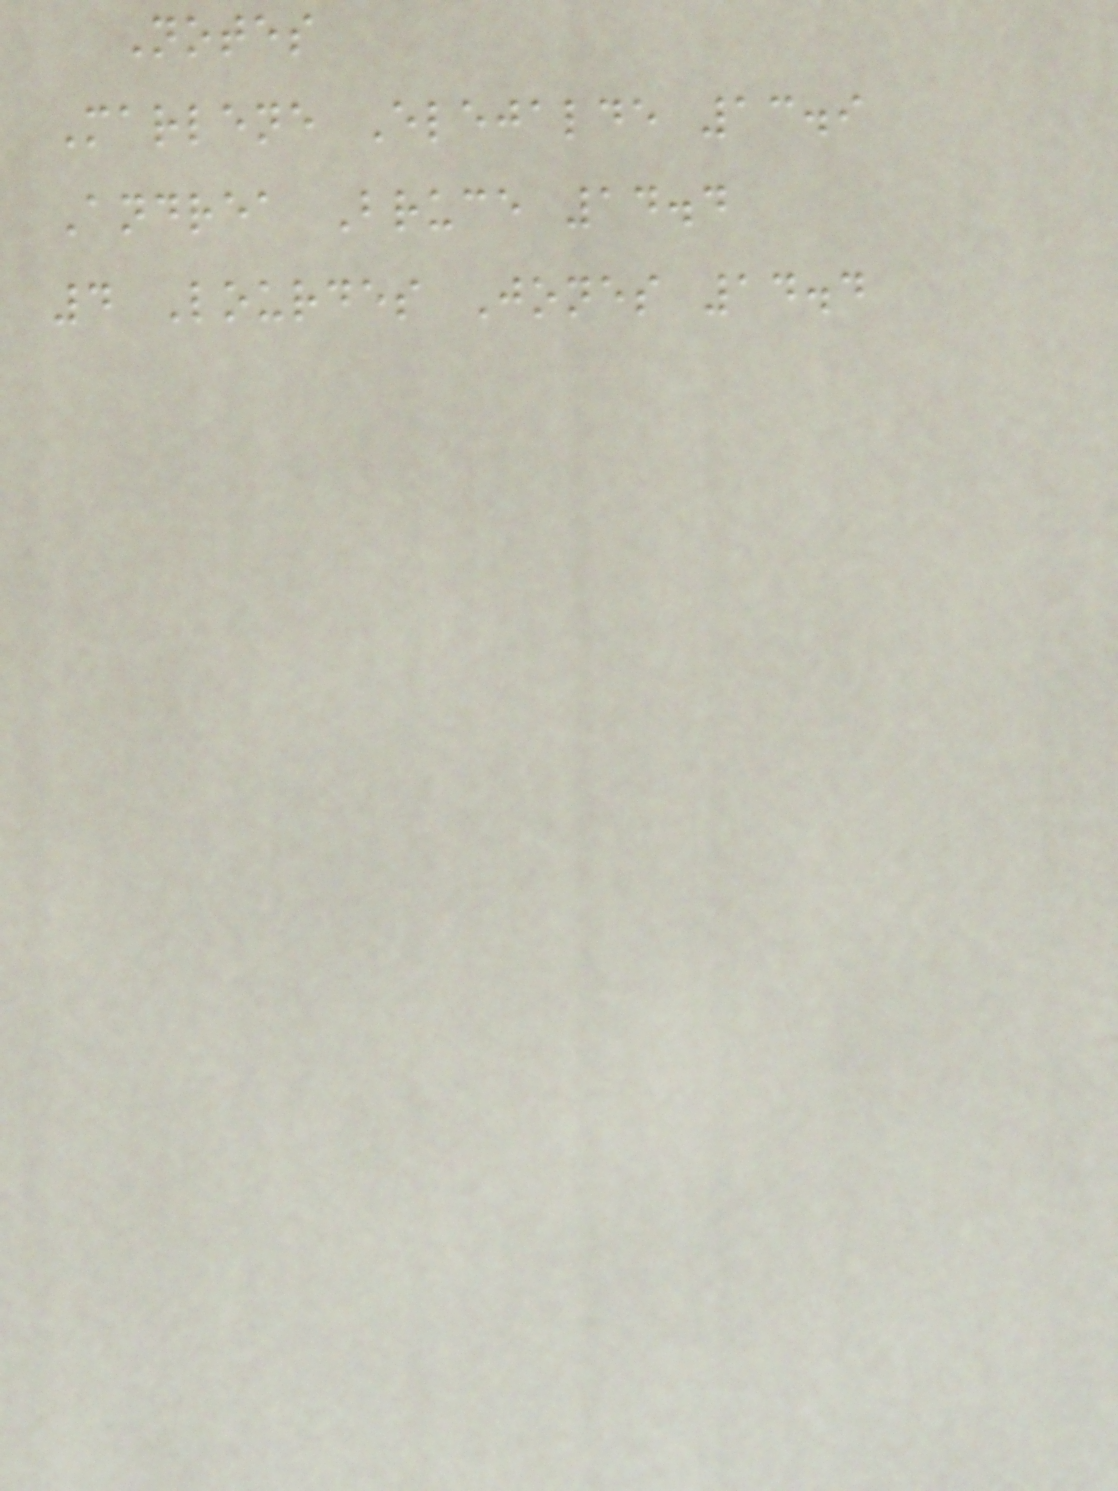Notes
Marlene Elejalde 13.9
Andrea Bruce 14.4
4 Lourdes Jones 14.4
